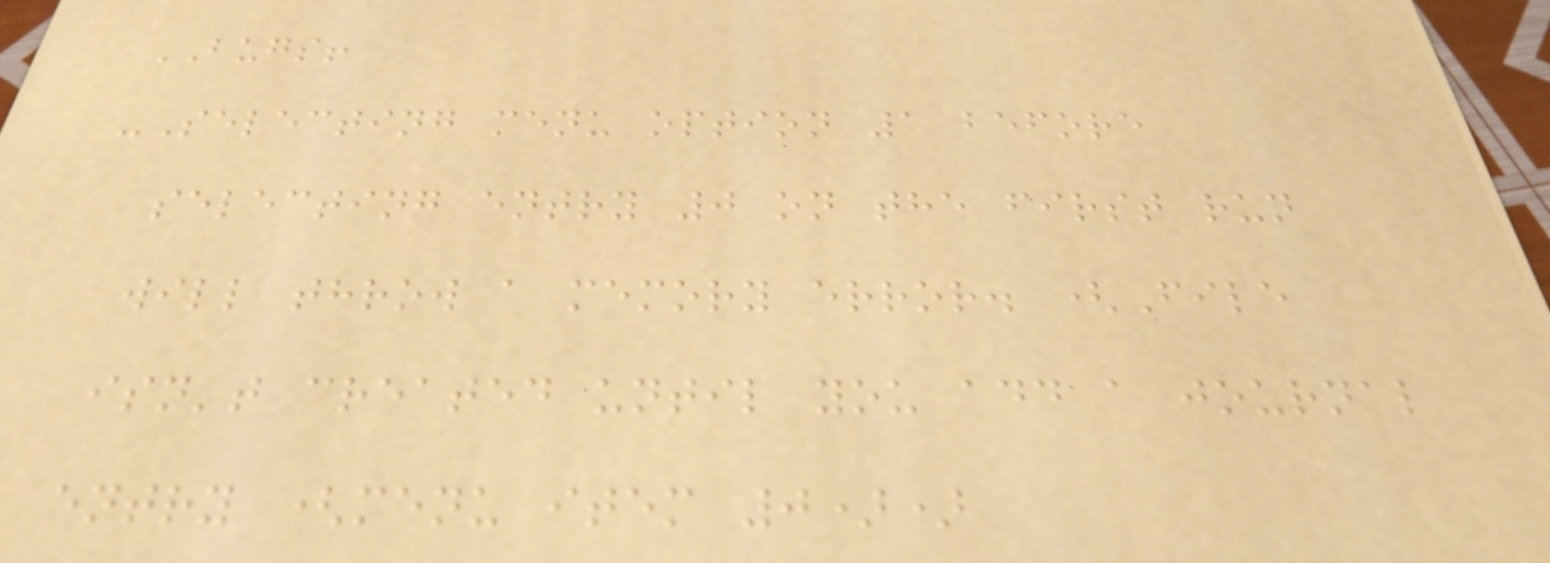BUGS!
-Selecting menu option 1 before
selecting entry 0 on the first run
will throw a memory error. (File
isn't created until you add a journal
entry (menu item 0))
